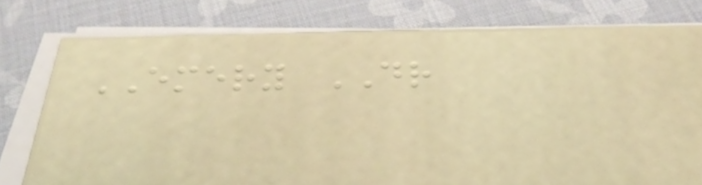EMERY DR
